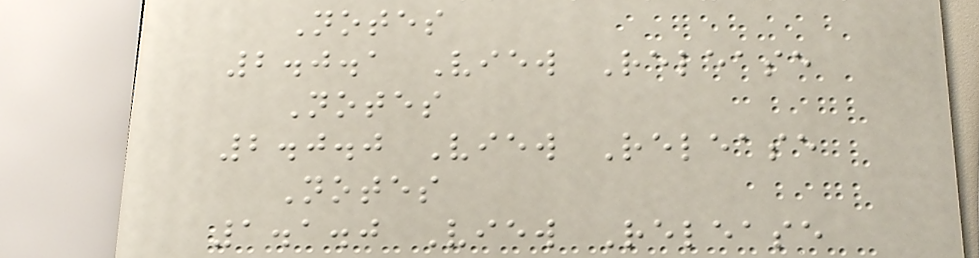Notes
2.0.1 View Release
Notes
2.0.0 View Release
Notes
1.1.0 View Release
